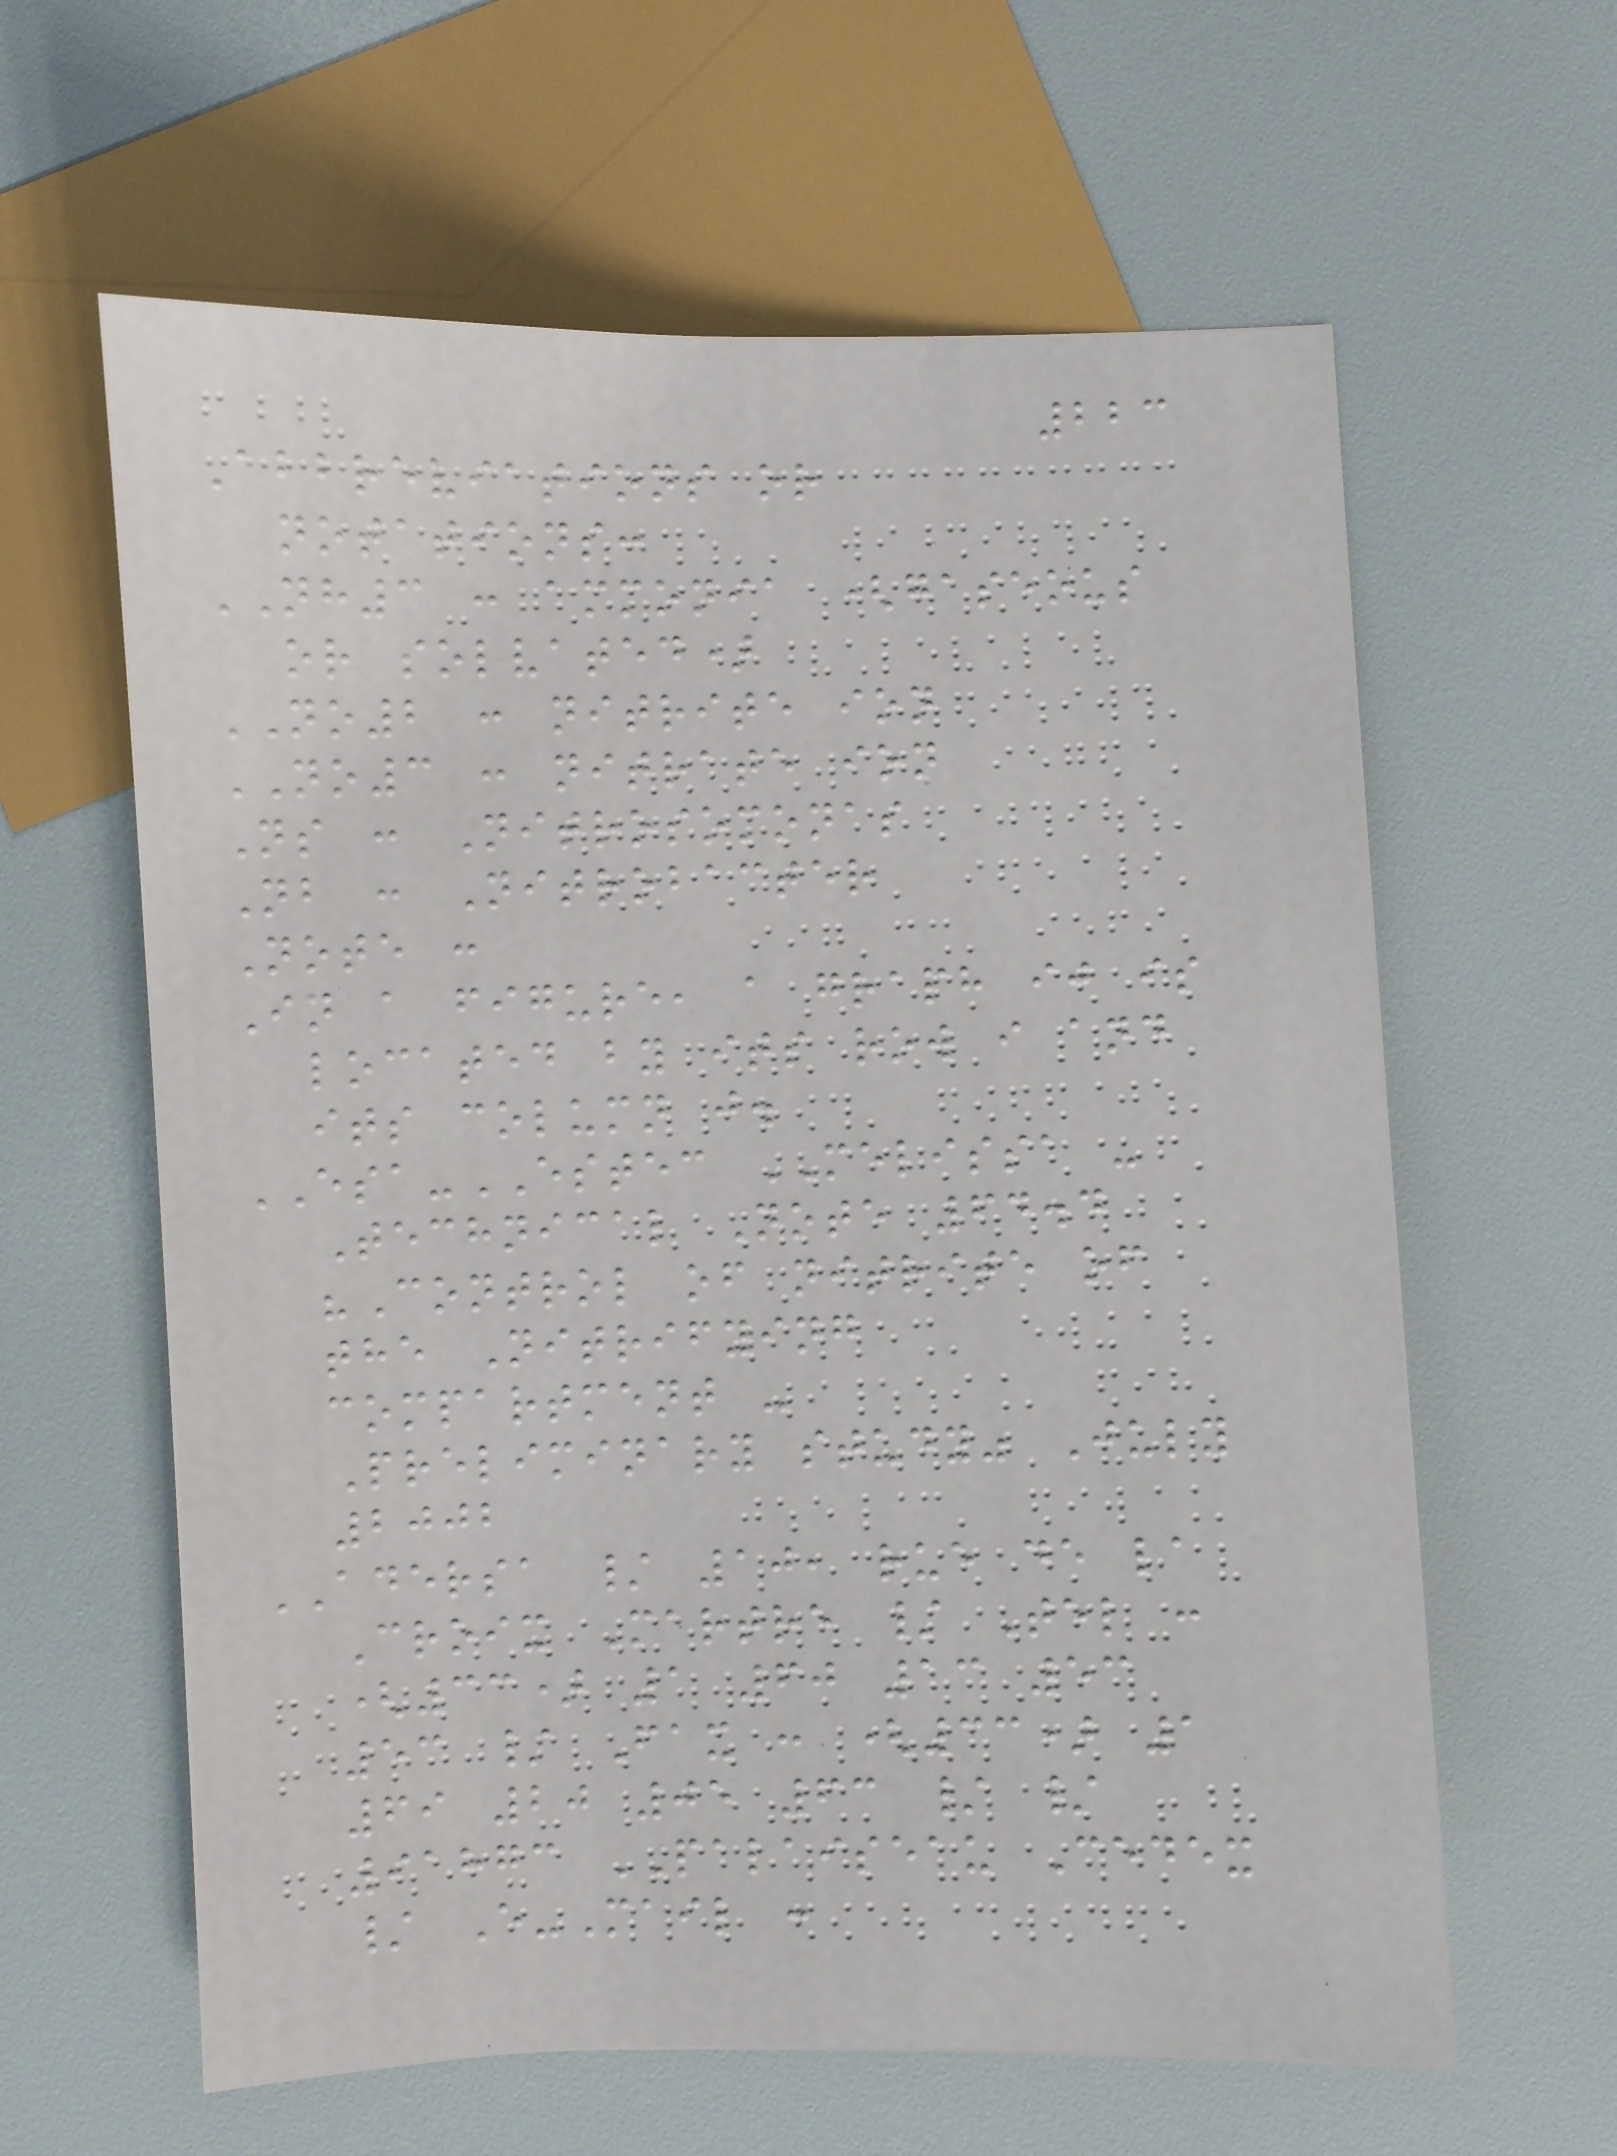223
Abbreviations or
notations:
NH3 : ammonia (gaseous
or solvated)
NO2 : nitrite ion
NO3 : nitrate ion
Ns : Nitrosomonas
Nb : Nitrobacter
Note :
In a figure, a graph ij is
located by its row i and
its column j.
ESA-ESTEC MELISSA -
Technical Note 64.4
"Control of nitrite of
the Nitrifying
compartment -
Preliminary study" July
2002
ADERSA / 10, rue de la
Croix Martre / Tel :
(33) 1 60 13 53
53 / Fax : (33) 1
69 20 05 63 / /
91873 PALAISEAU Cedex
/ E-Mail :
